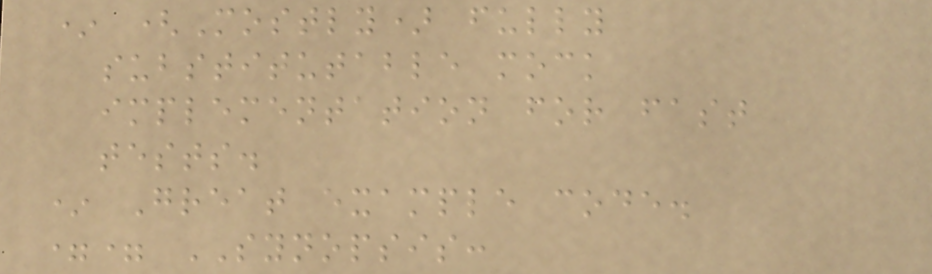* (Mostly) fully
substitutable mock
implementation for fast
tests.
* Great example code.
== SYNOPSIS:
